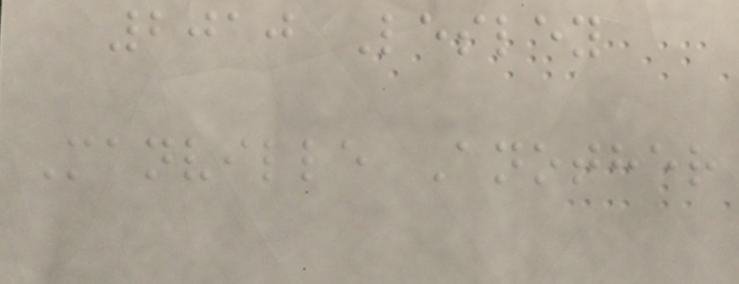2010 Lesley
Manville Another
